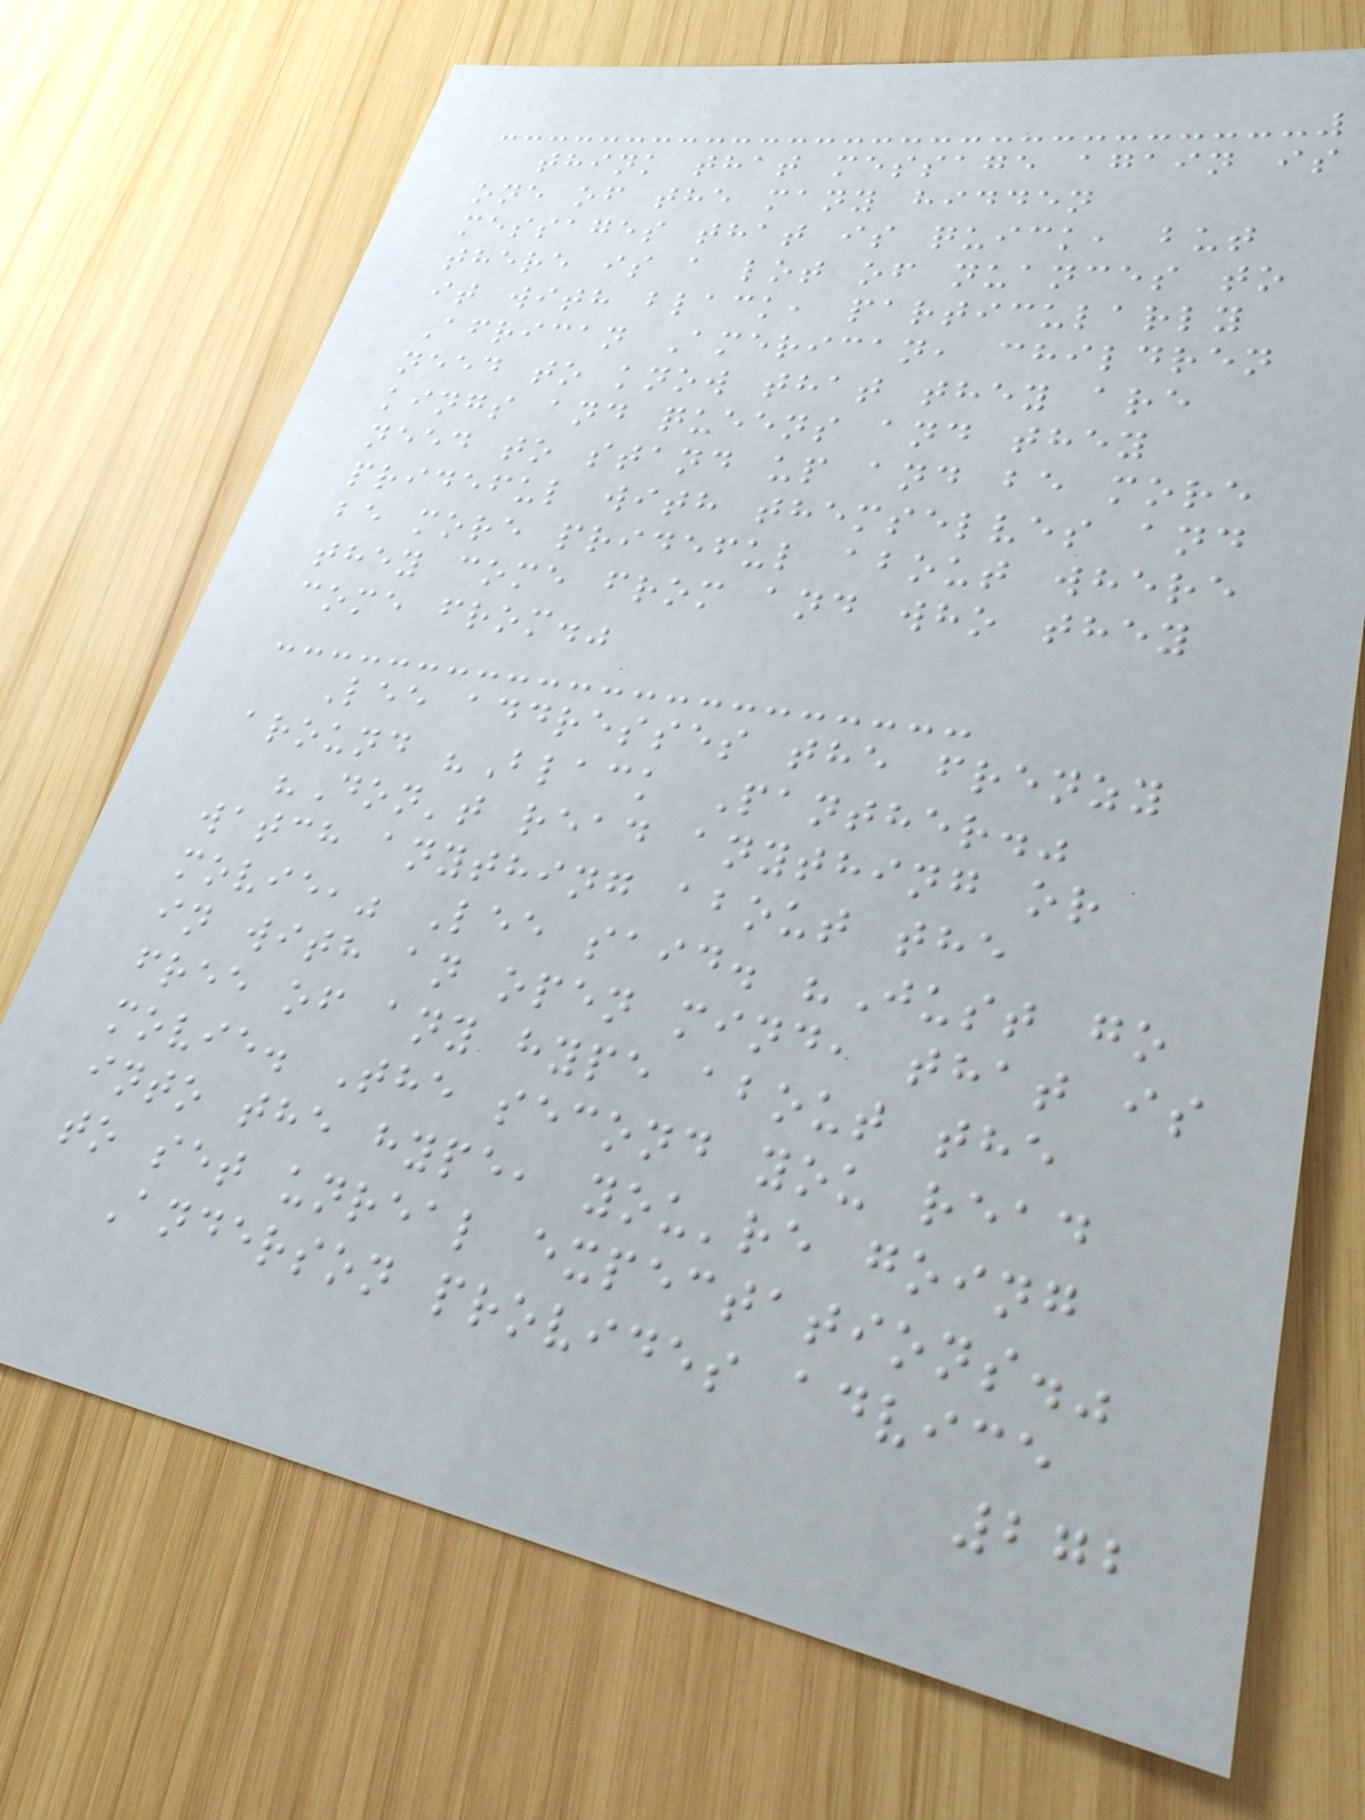think that message again is
one of the many hidden
messages that is quick, but
there is a lot of nuances to
it with black, particularly
African American, children
need to know that they are
kings and queens and they
need to stand up and be more
prideful with themselves and
be more prideful about where
they come from and who they
come from."
Lee addresses the frenzy
around "Black Panther."
"Don't read anything or
watch anything about the
movie," Lee said. "Just go
in with an open mind, that is
free of any hype about the
movie. The second you read
into the hype, you're going
to set unreal expectations."
Anderson provides advice
272
